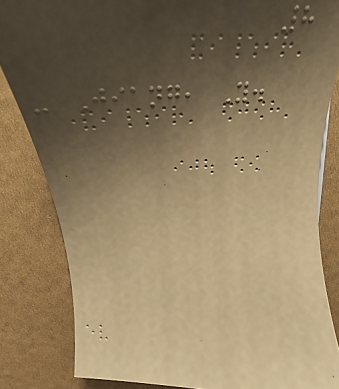8
- Jiang, Y.
